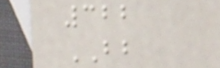322
BB
